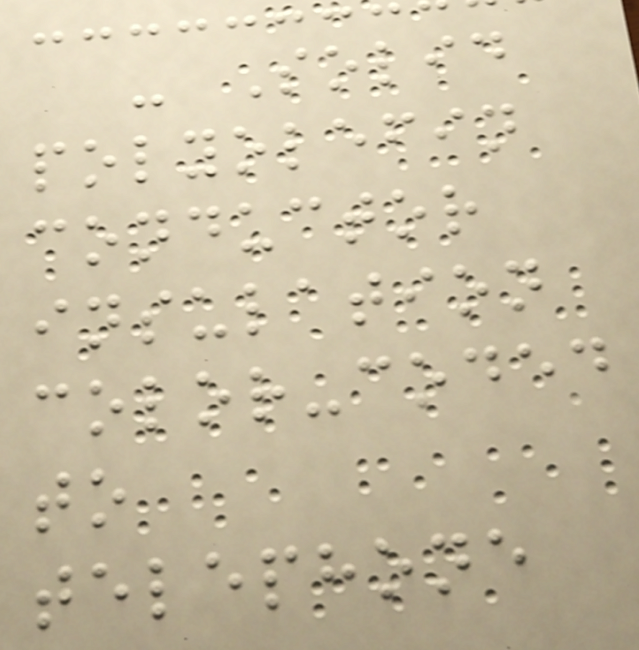- Solid
polyolefin
conductor
insulation
color-coded
to
telephone
